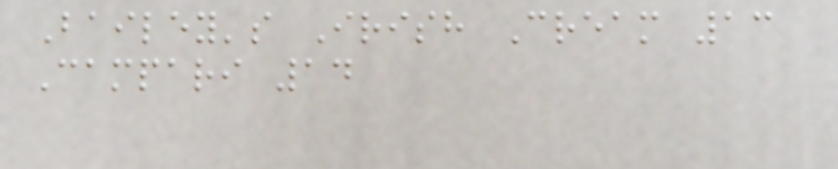Bailey's Irish Cream 13
Campari 14
